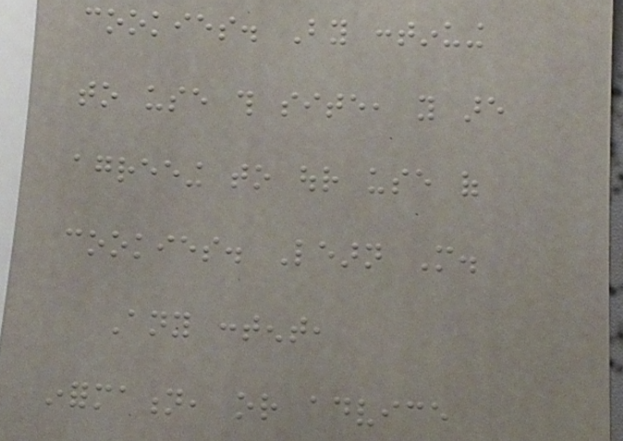cookies. By continuing
to use this site, you are
agreeing to our use of
cookies. Learn More.
Any content,
information, or advice
